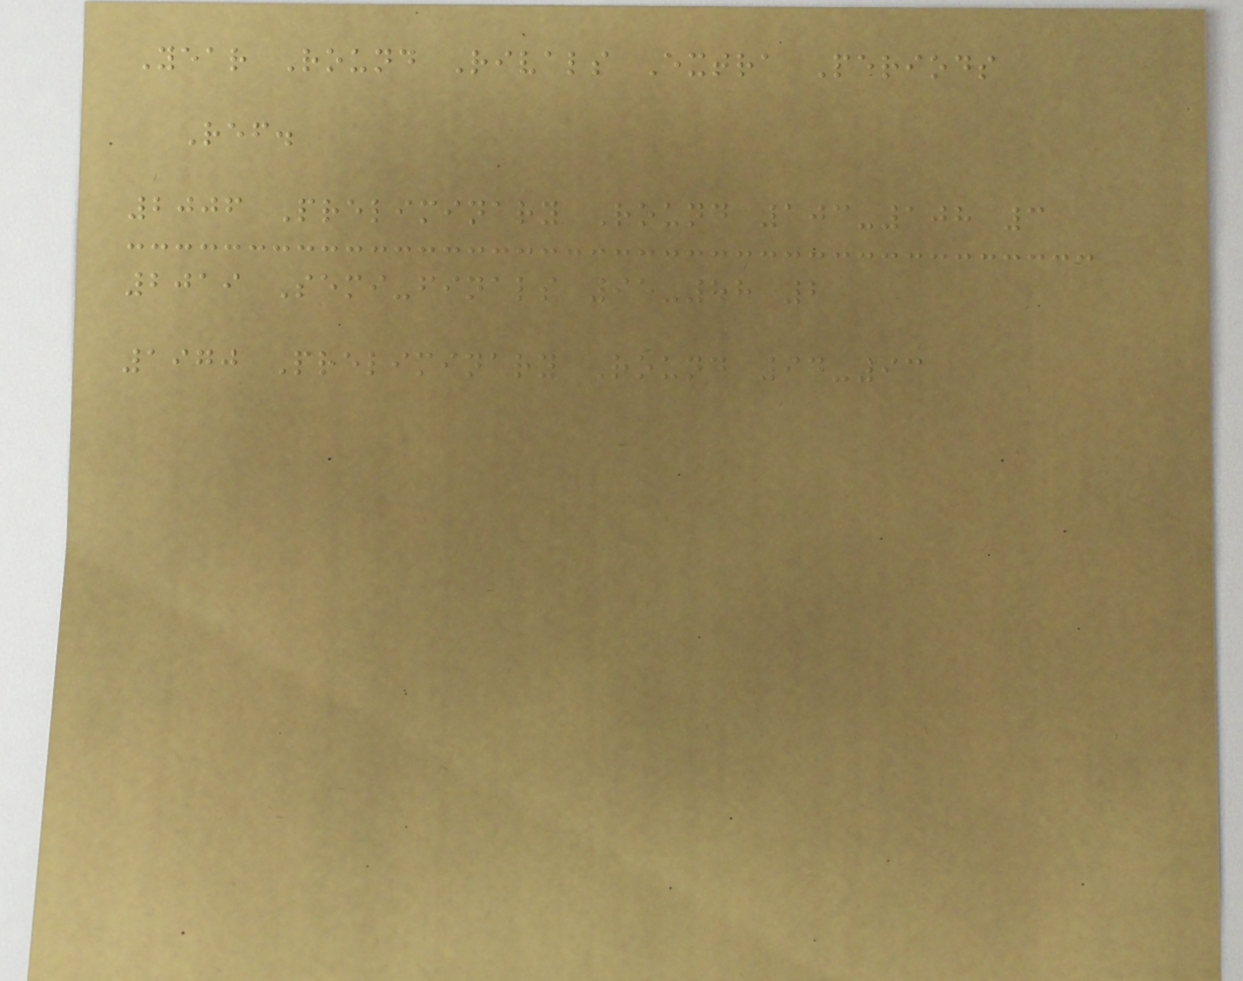Year Round Rivals Extra Periods
Ref.
2006 Preliminary Round 103-108 3
2019 Semi-finals 95-88 2
1970 Preliminary Round 94-93
